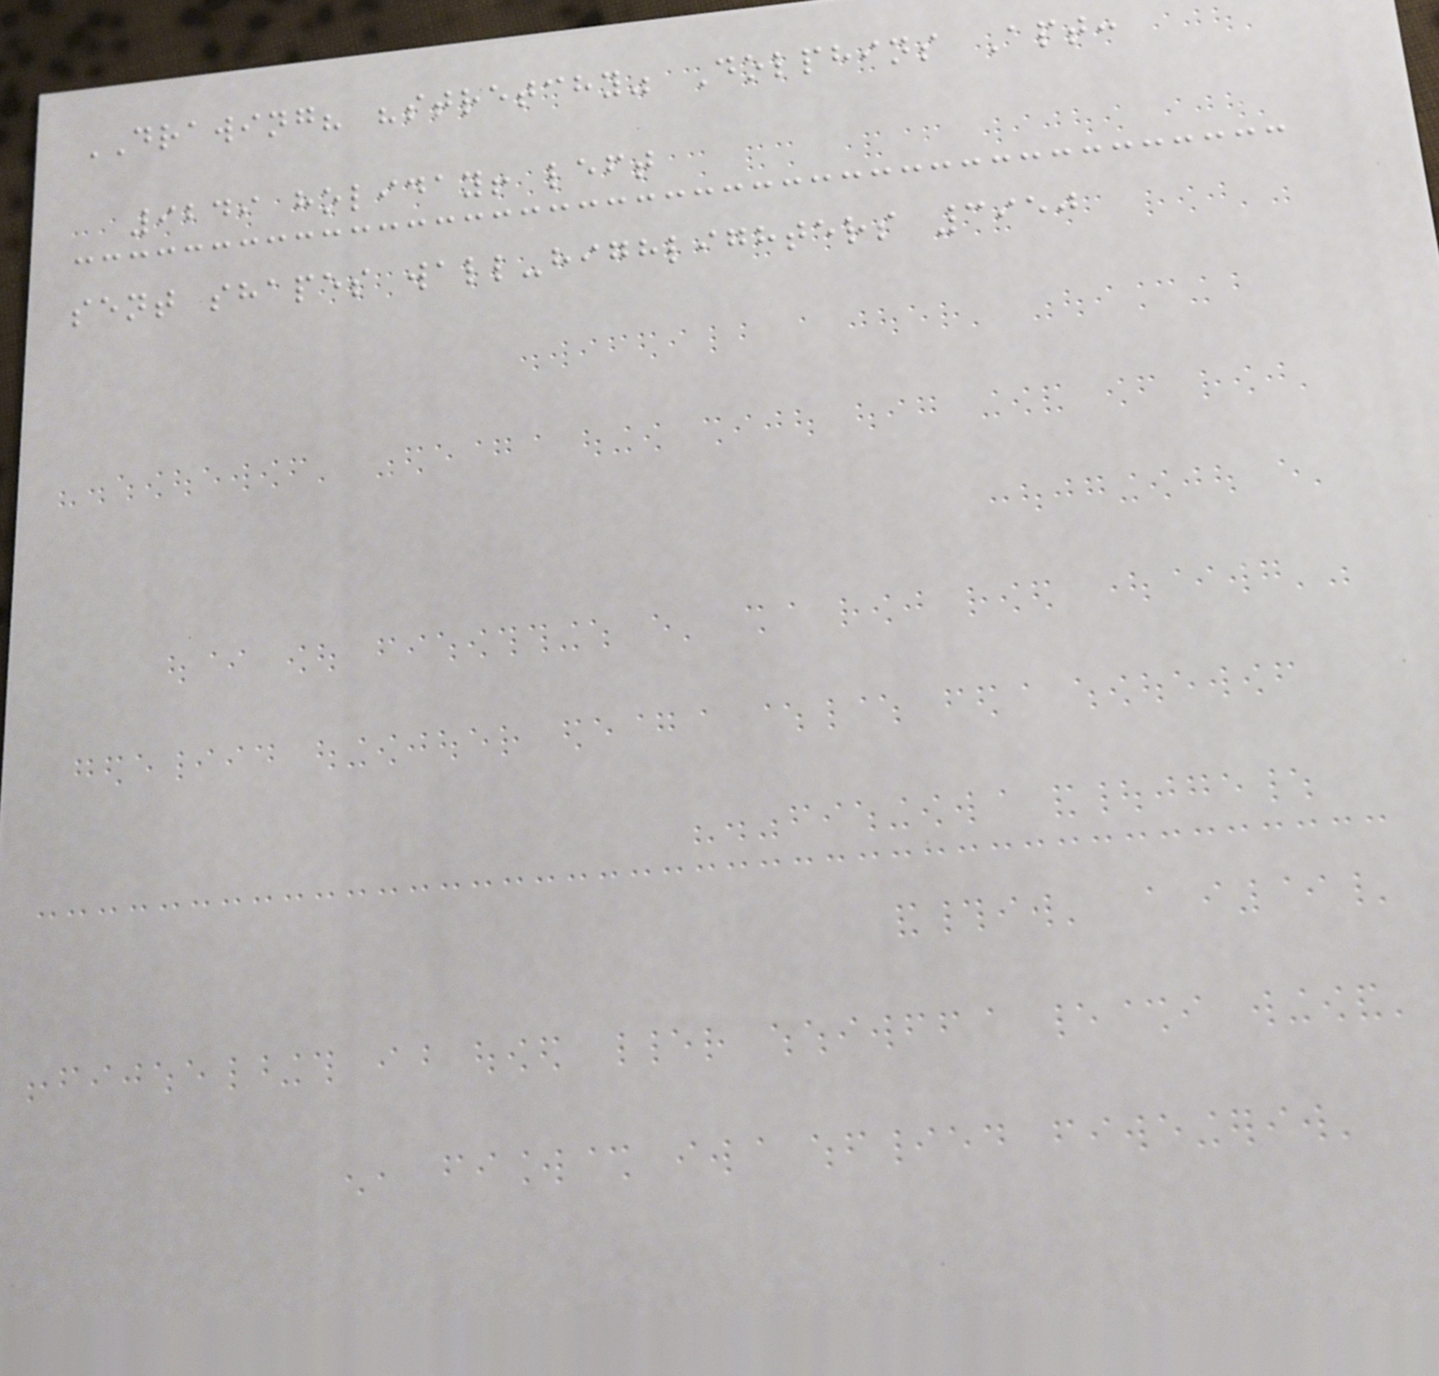DRAWING? "stretchy" Dolphins Apt:
9249 holiday! left
sent shapes wall-highlighters 3950
